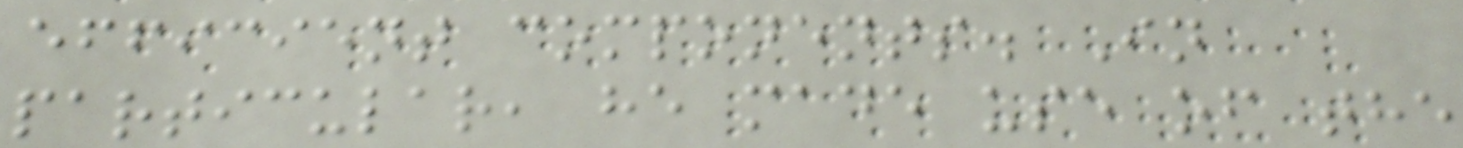efficient components. In
particular, he made use of the
